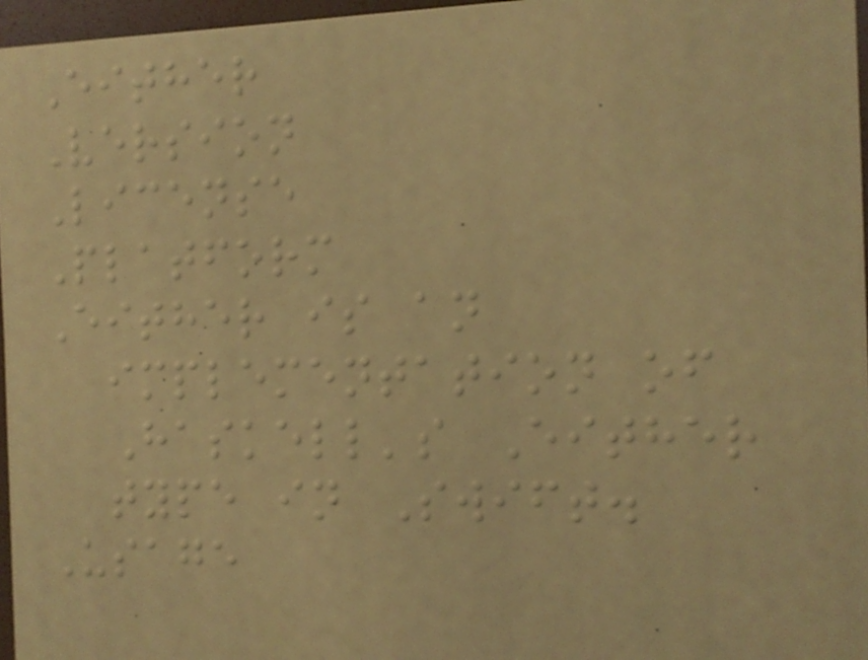Either
Version
License
Platform
Either is an
implementation of
Haskell's Either
type in Swift.
Usage
